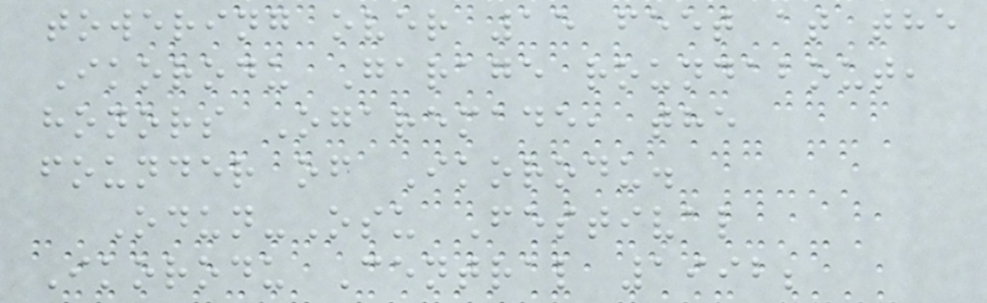towering over 15 feet at the
Ikorodu Garage roundabout,
honors Ogaremade, the
founder of Ikorodu.
Odun-Osu Festival
Ikorodu Central 1992;
